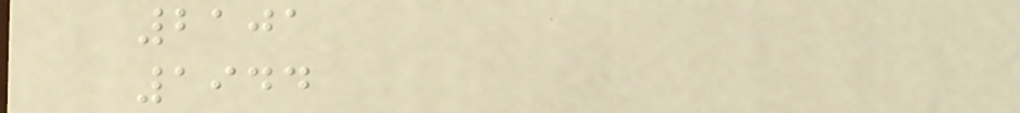2101
1944
